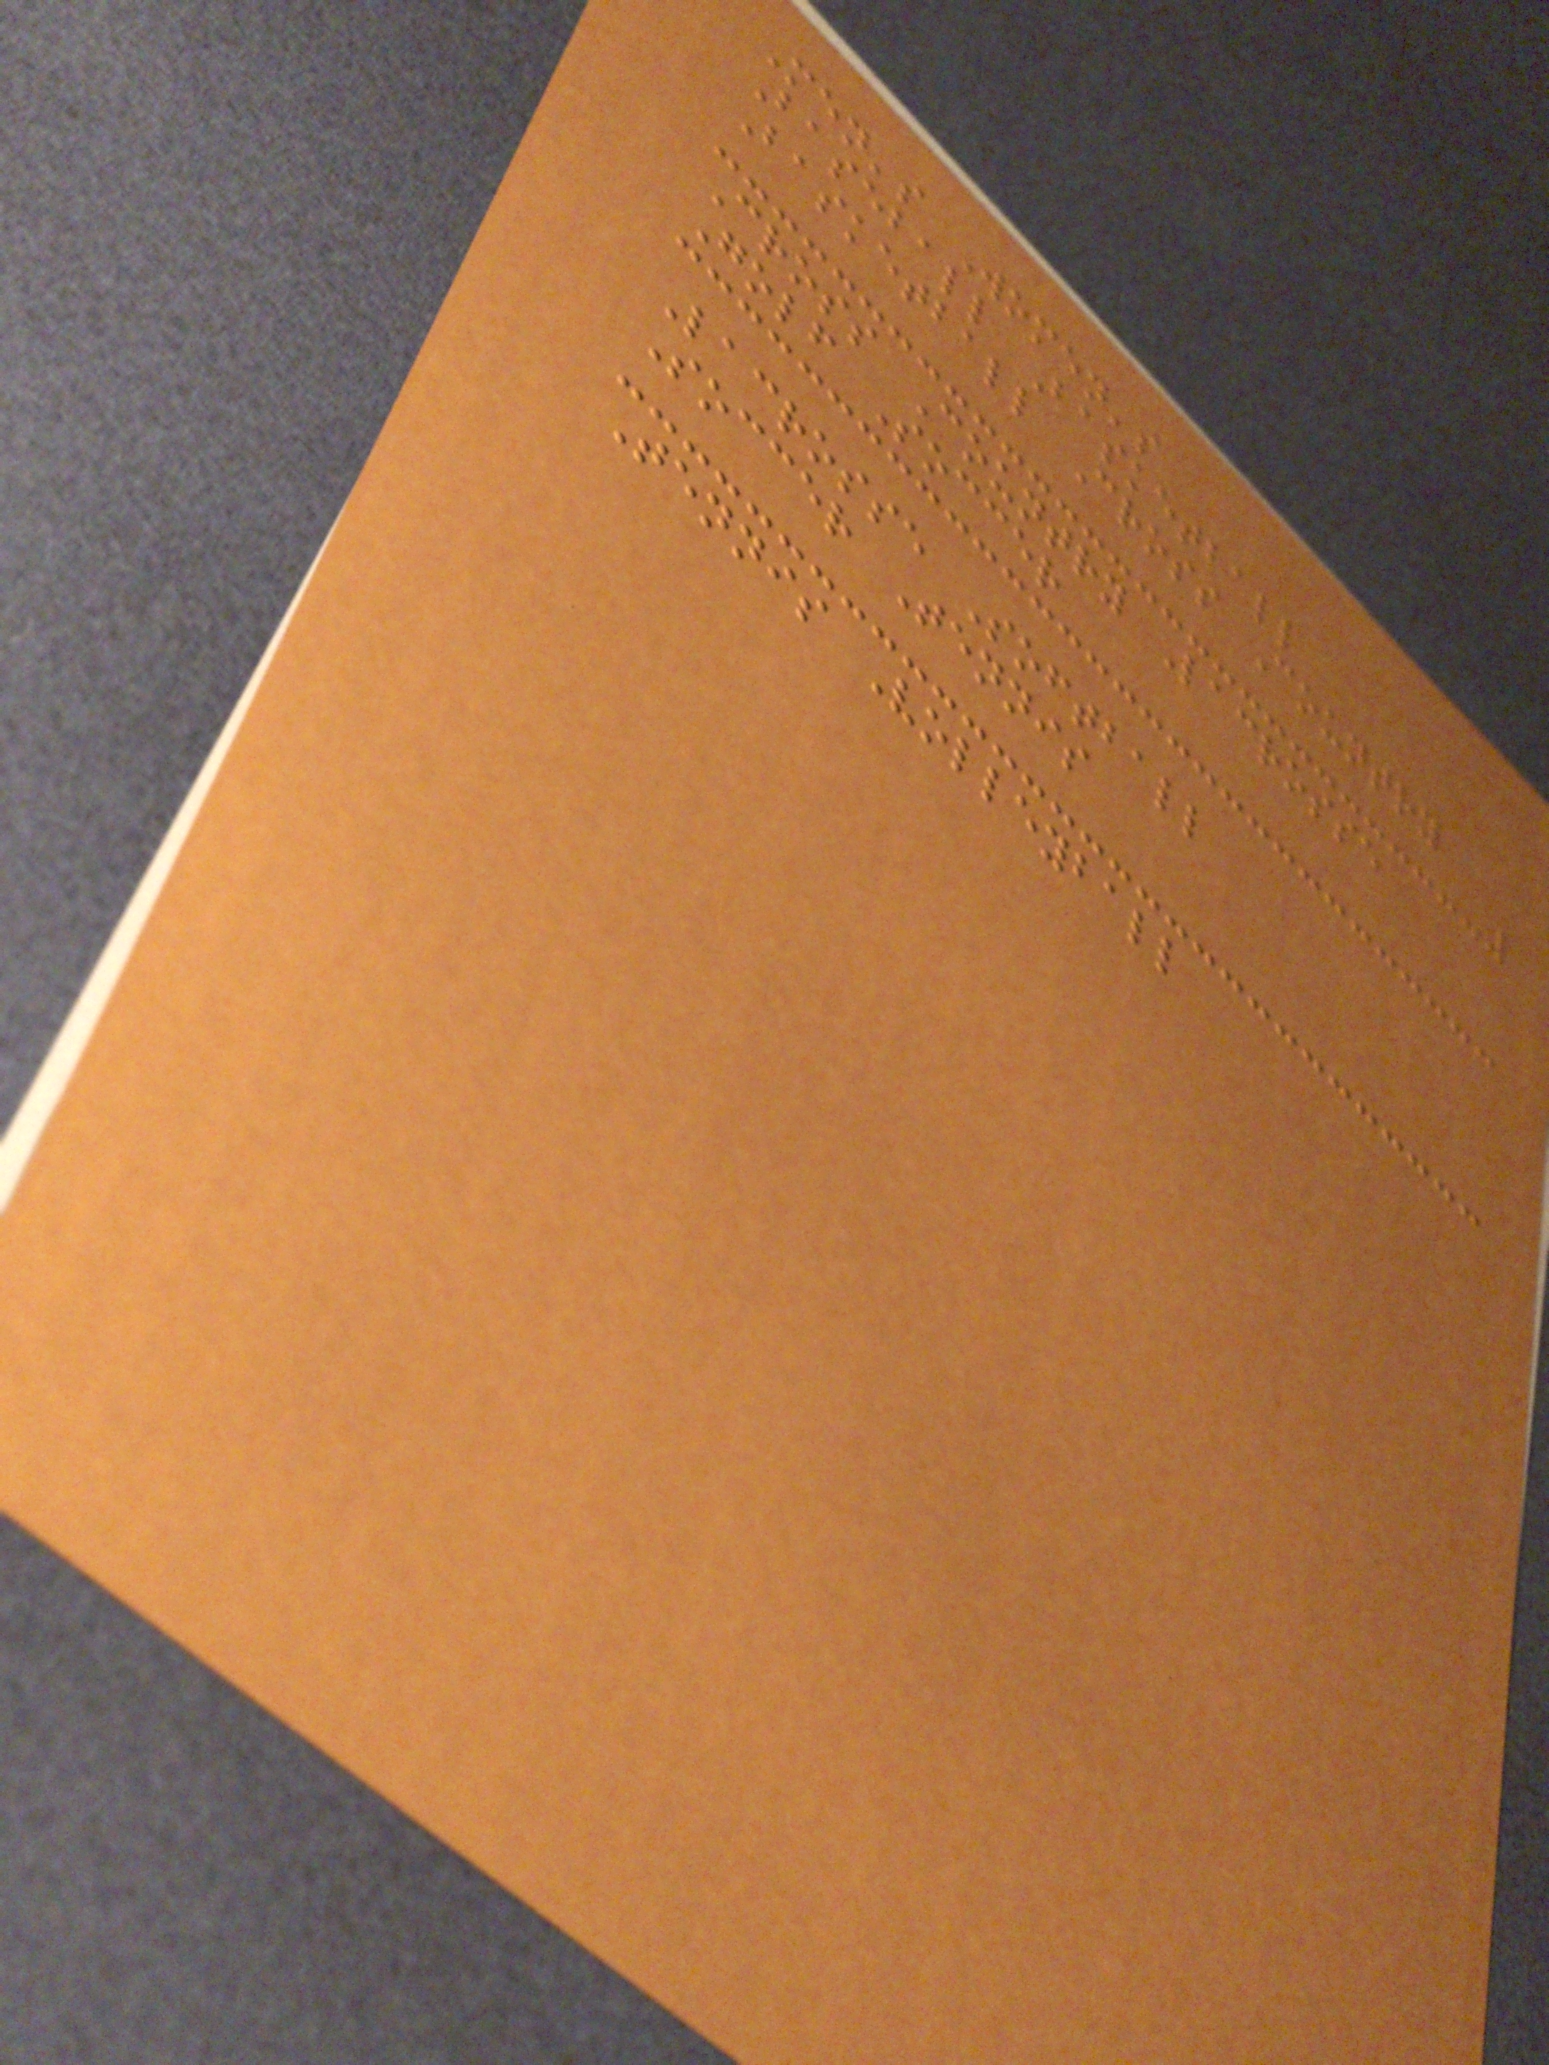Men's Women's
Baseball Basketball
Basketball Cross Country
Cross Country Lacrosse
Golf Soccer
Lacrosse Softball
Soccer Tennis
Tennis Volleyball
